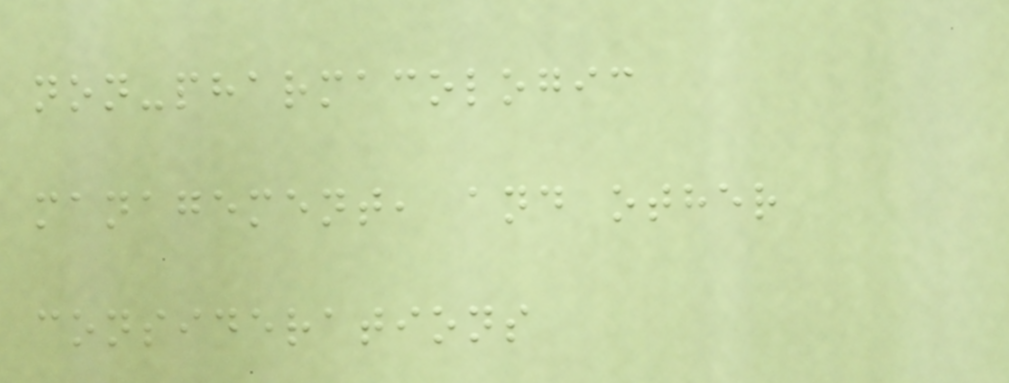non-pharmacologic
management, and other
considerations
